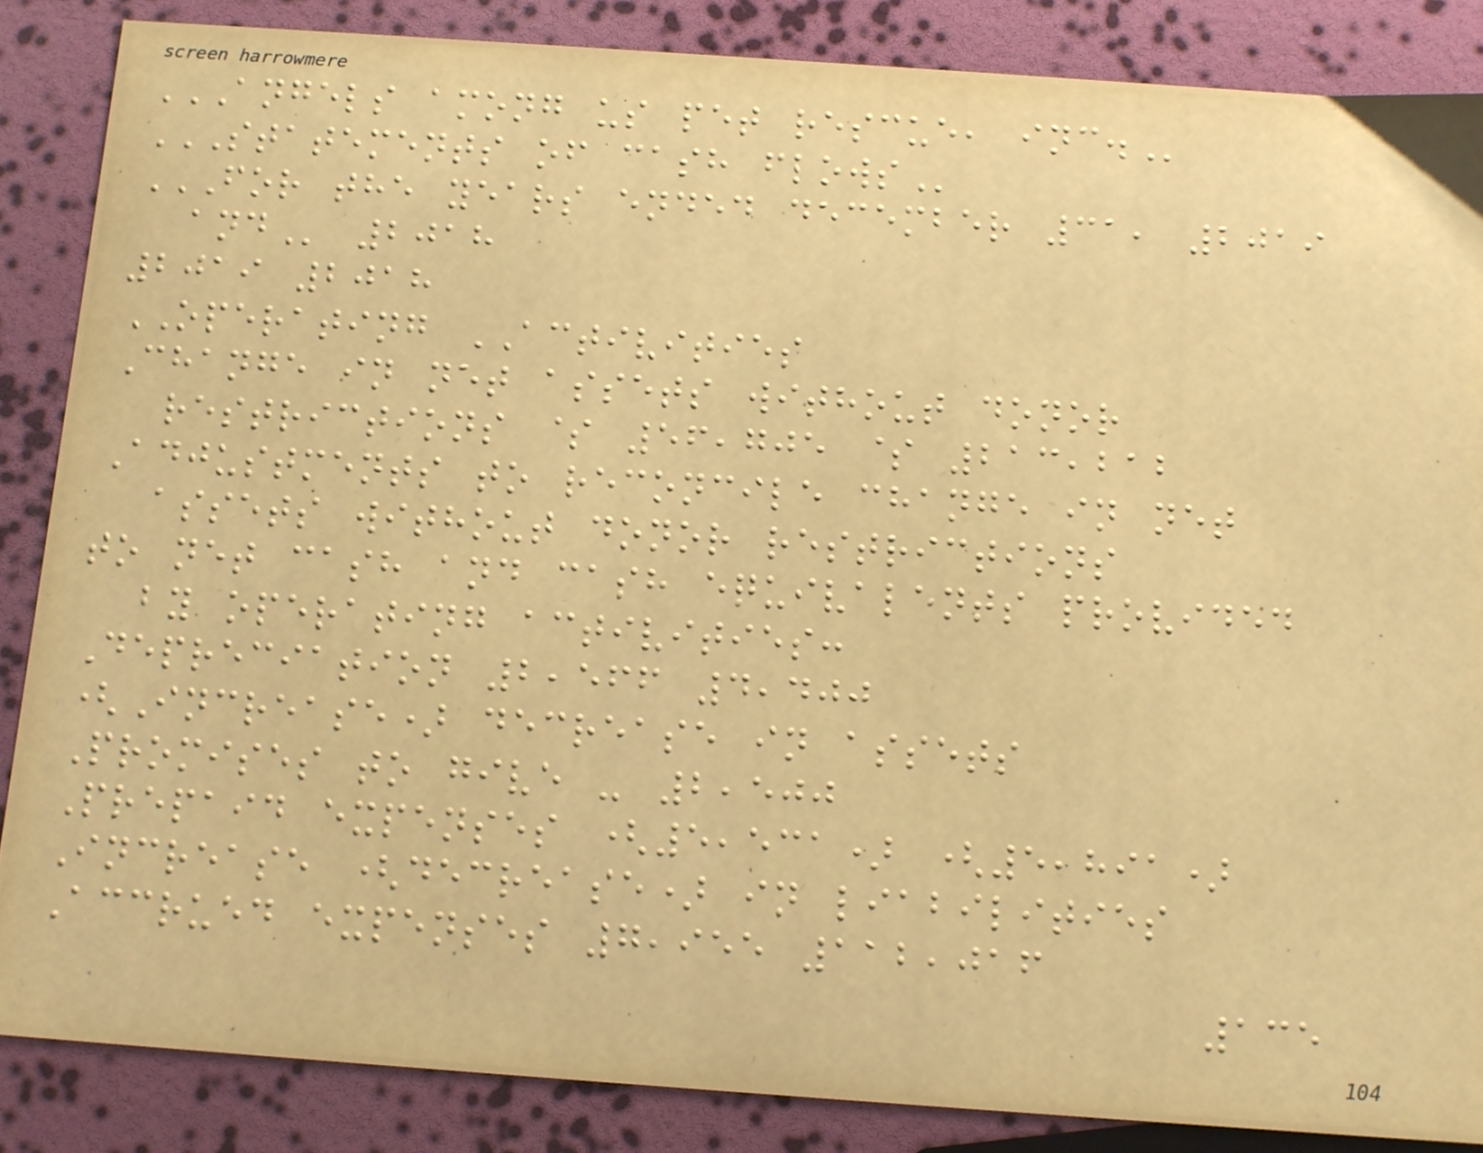ANGELS AMONG US PET RESCUE, INC.
STATEMENTS OF CASH FLOWS
FOR THE YEARS ENDED DECEMBER 31, 2019
AND 2018
2019 2018
OPERATING ACTIVITIES
Change in net assets without donor
restrictions $ 56,705 $ 213,212
Adjustments to reconcile change in net
assets without donor restrictions
to net cash and cash equivalents provided
by operating activities:
Depreciation 2,566 4,400
(Increase) decrease in assets
Promises to give - 2,500
Prepaid expenses (5,531) (5,891)
Increase (decrease) in liabilities
Accrued expenses 7,955 112,016
135
